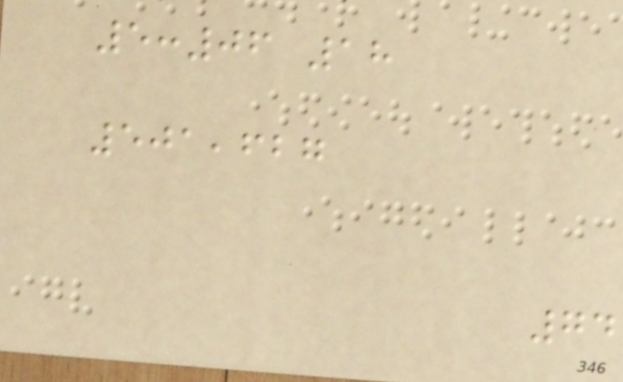5:06 18
501,627
74
